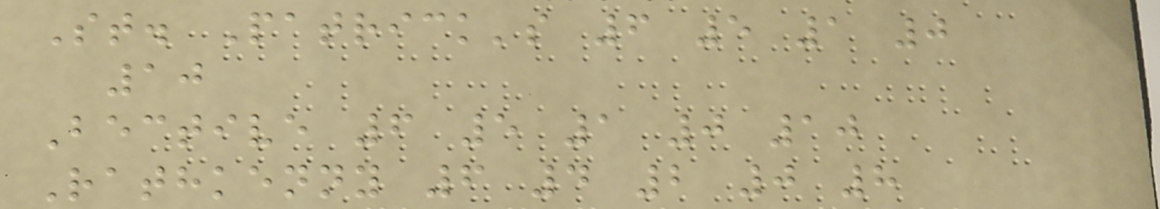St. Patrick's 6 5 1 0
10
Bective 6 5 1 0 10
Rathkenny 6 4 2 0 8
